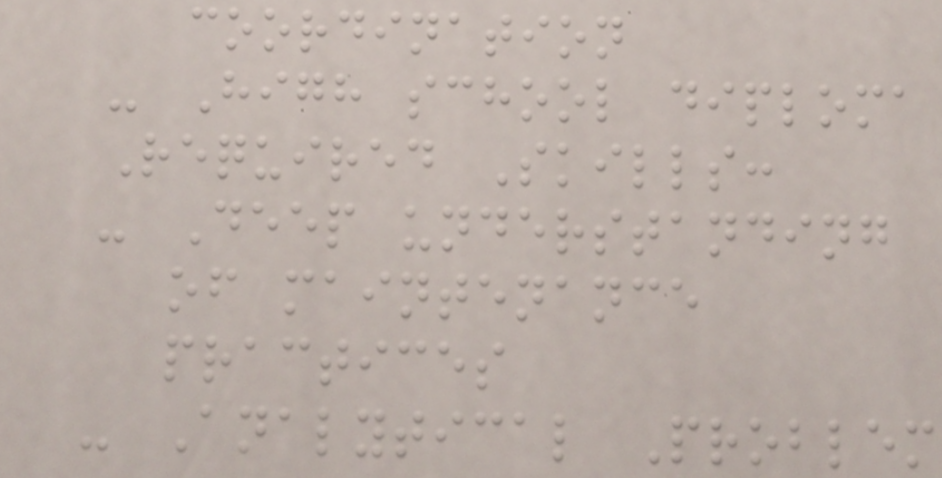coordination
- High school diploma
Required Skills:
- Deep understanding
of maintenance
practices
- Analytical Problem
